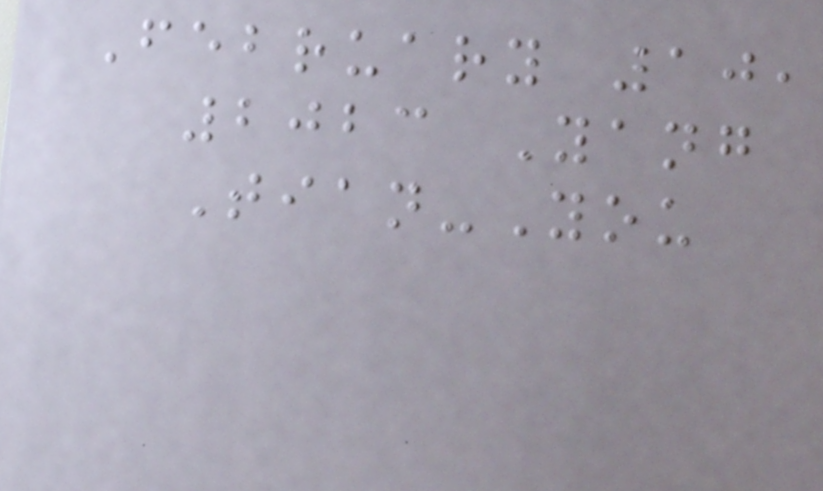February 10,
2023 Yang
Tian-You
